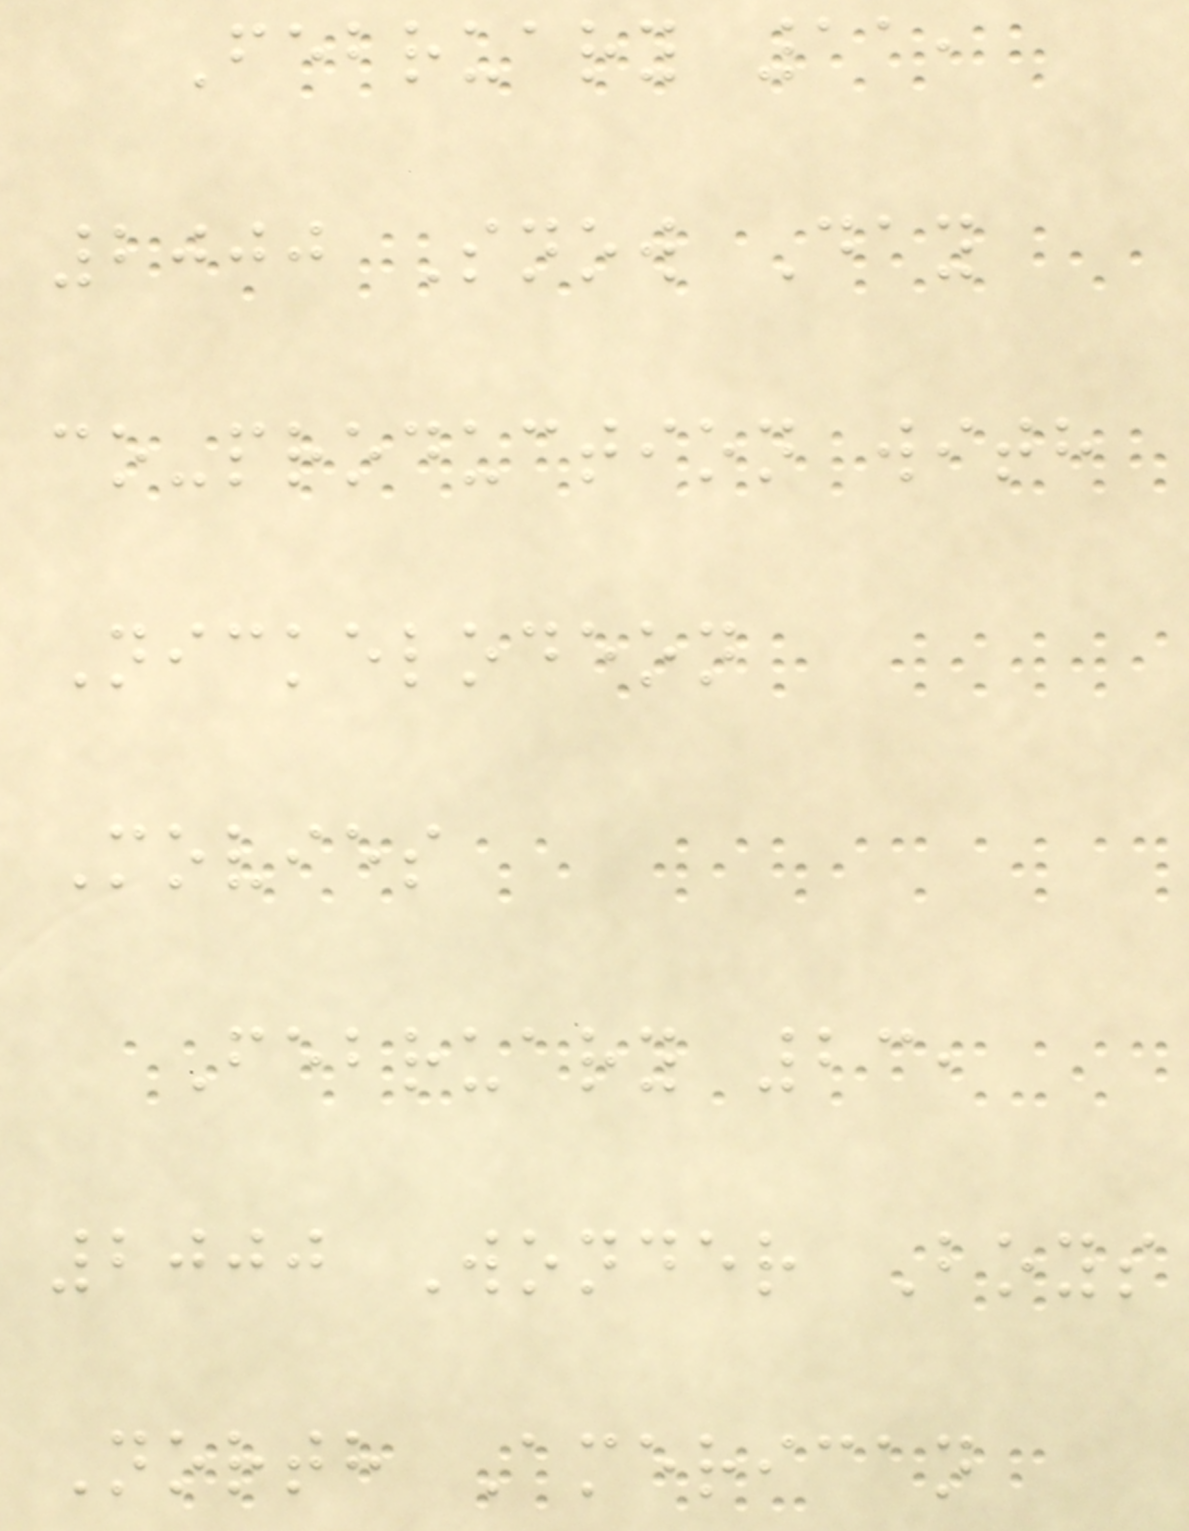February 11,
2000 Snow Day
co-production with
Nickelodeon
Movies
February 23,
2000 Wonder Boys
North American
